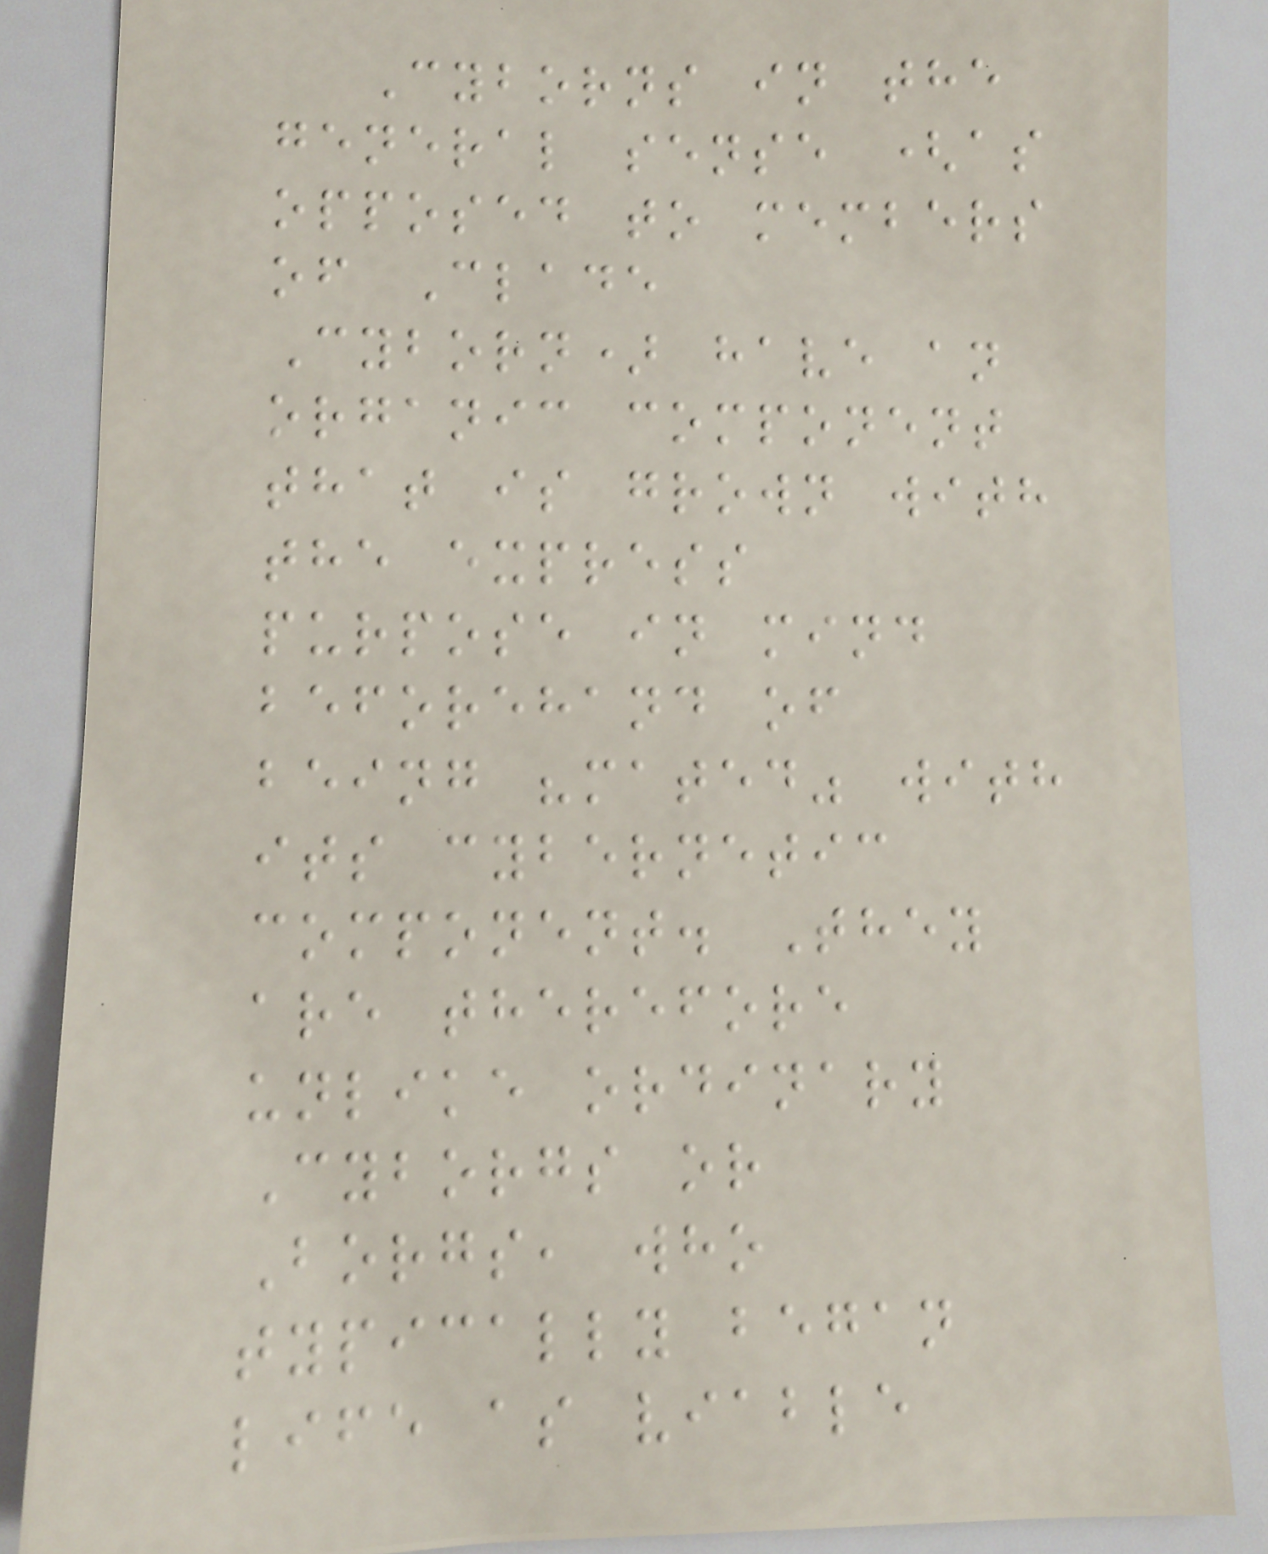Cyborns in the
general sense (as
opposed to members
of Clade
Cyborn) have an
organic component
that is grown with
the express
purpose in mind
beforehand of
being "mated" with
its cybernetic
component. They
are therefore
unlike ordinary
Cyborgs or
Borgs, who
typically began
life as viable
